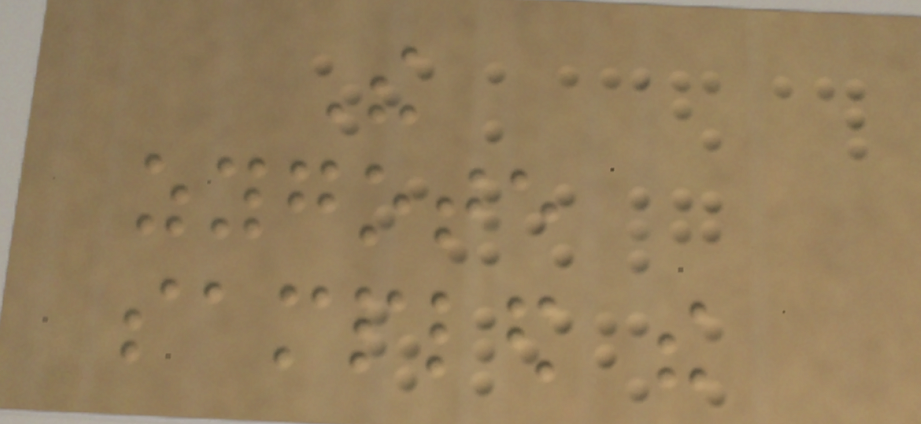The
zygote
sampled the
